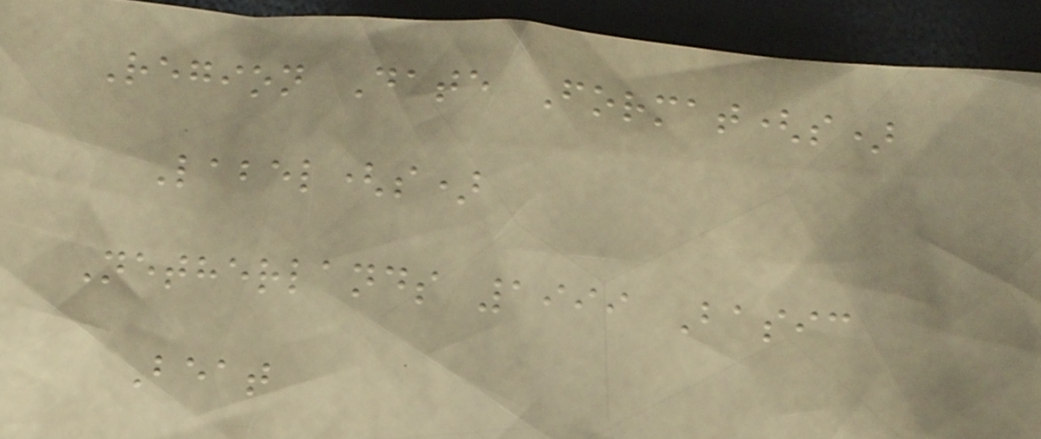Region Date Format(s)
Label(s)
Netherlands 1999 Basic
Beat
